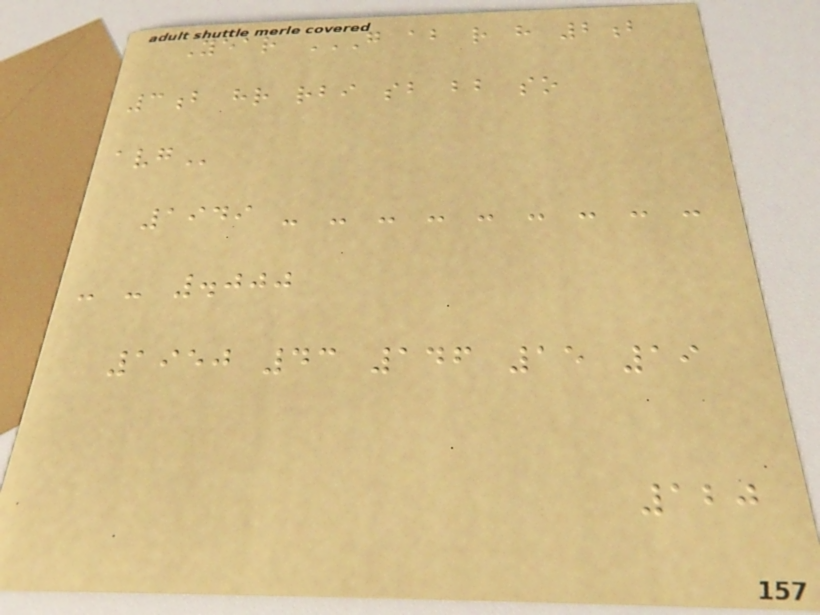Year G AB R H 2B
3B HR RBI SB BB SO
AVG
1949 - - - - - - - - -
- - .000
1950 43 146 15 19
120
